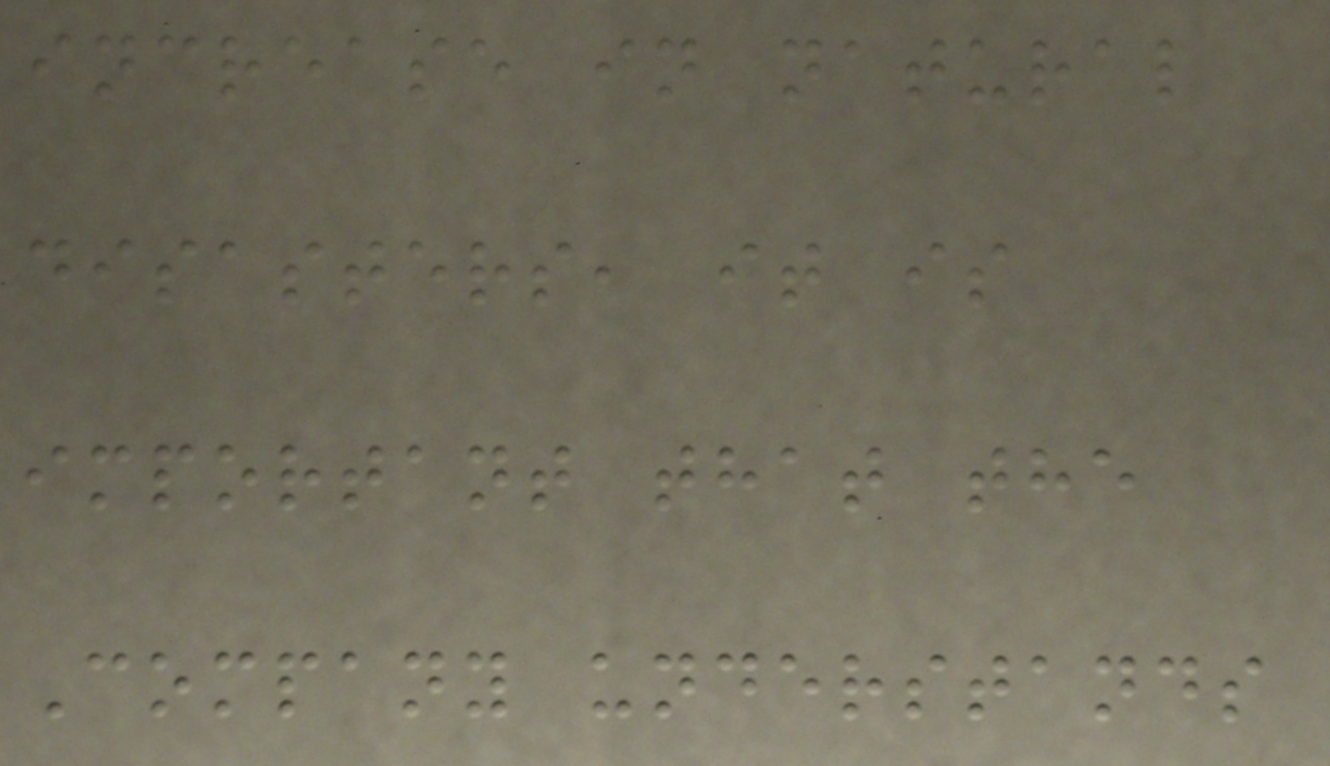increase in natural
disasters, it is
important that the
Company understands
